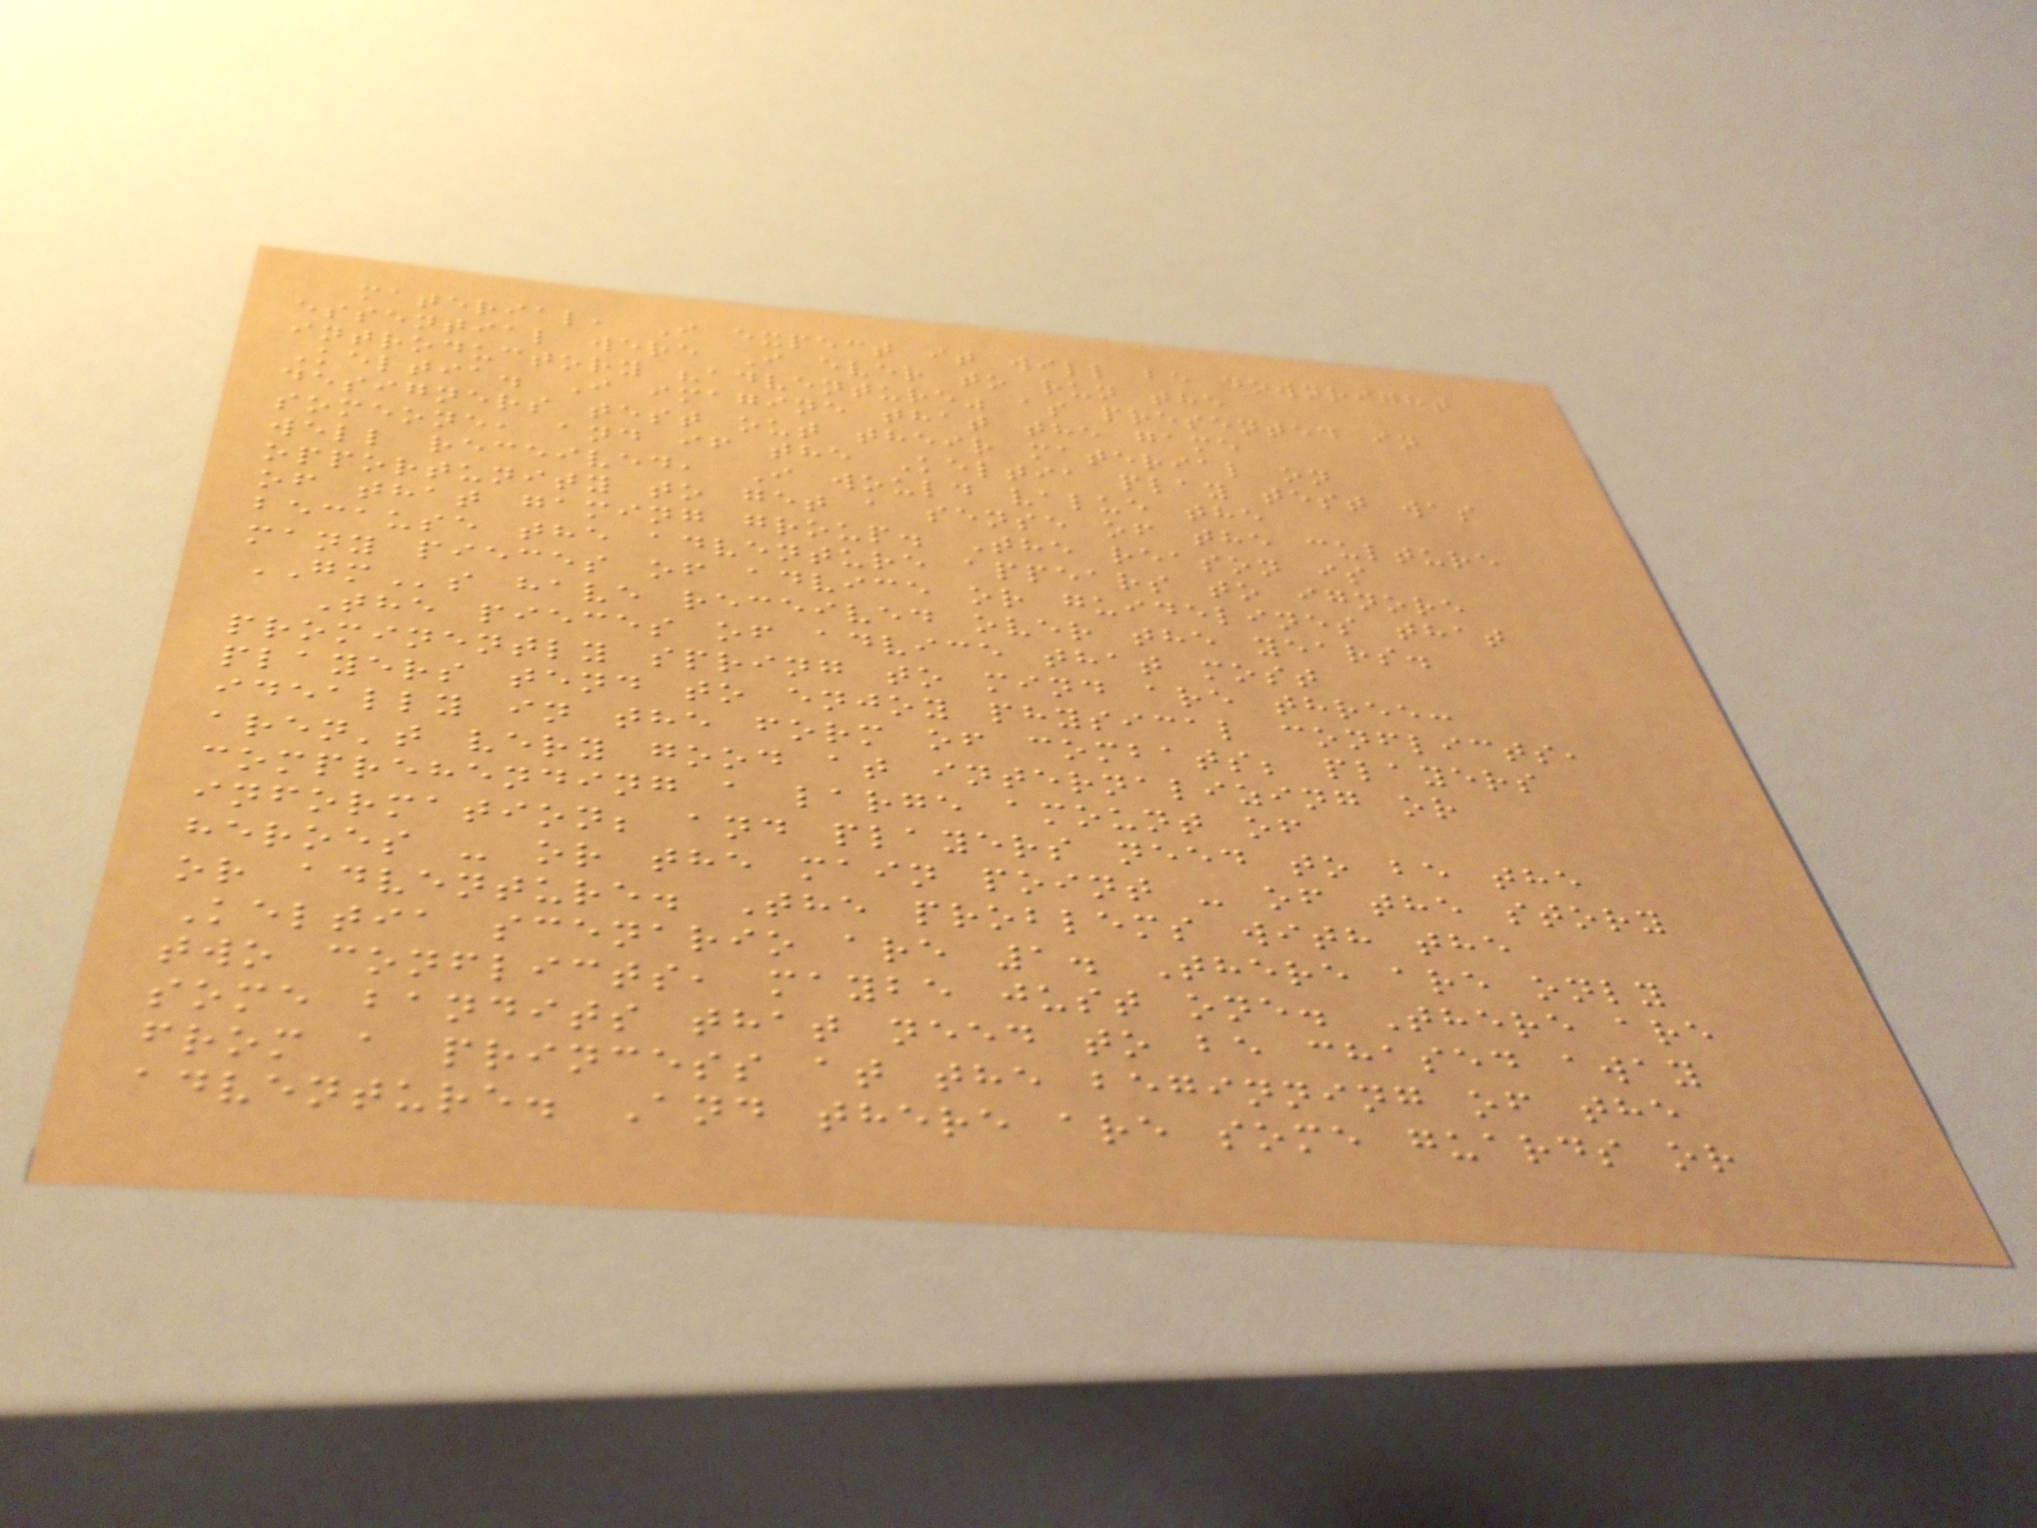material, I expect it will be downright
essential were I ever to run the
introductory "adventure" as presented in
Keltia. I imagine that the game
designers test out their material on
someone, and if the Keltia play test was
well received, I would value the
opportunity to get a sense of the culture
of that gaming group. The reason is
because the adventure appears to ignore
many pieces of advice or guidelines that
GMs have received over the years.
The pieces of advice that most
prominently spring to mind are three:
players tend to enjoy physical conflicts,
ideally in the form of combats; players
aren't very good at internalizing or
comprehending a large amount of
information; and players need to be the
heroes - or the main point - of the story
or adventure. The problems with the
Keltia scenario are 1. There are only
two conflicts, maybe just one. There are
some bandits that need to be chased away
from a princess at the beginning of the
adventure. And there are some guards or
